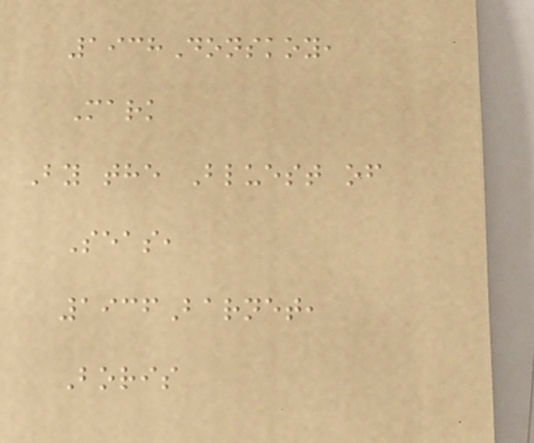1938Donskoy,
Mark
By the Bluest of
Seas,
1936Barnet,
Boris
